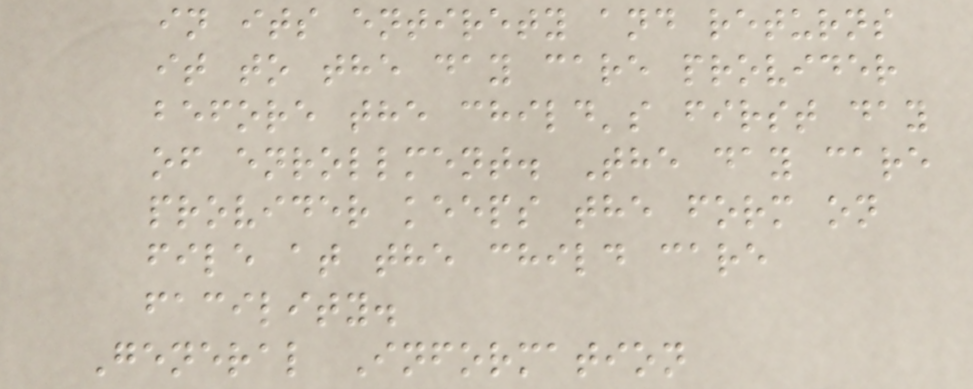in its entirety and returns
it to the day care provider
before the child's first day
of enrollment. The day care
provider keeps the form on
file at the child care
facility.
General Information
